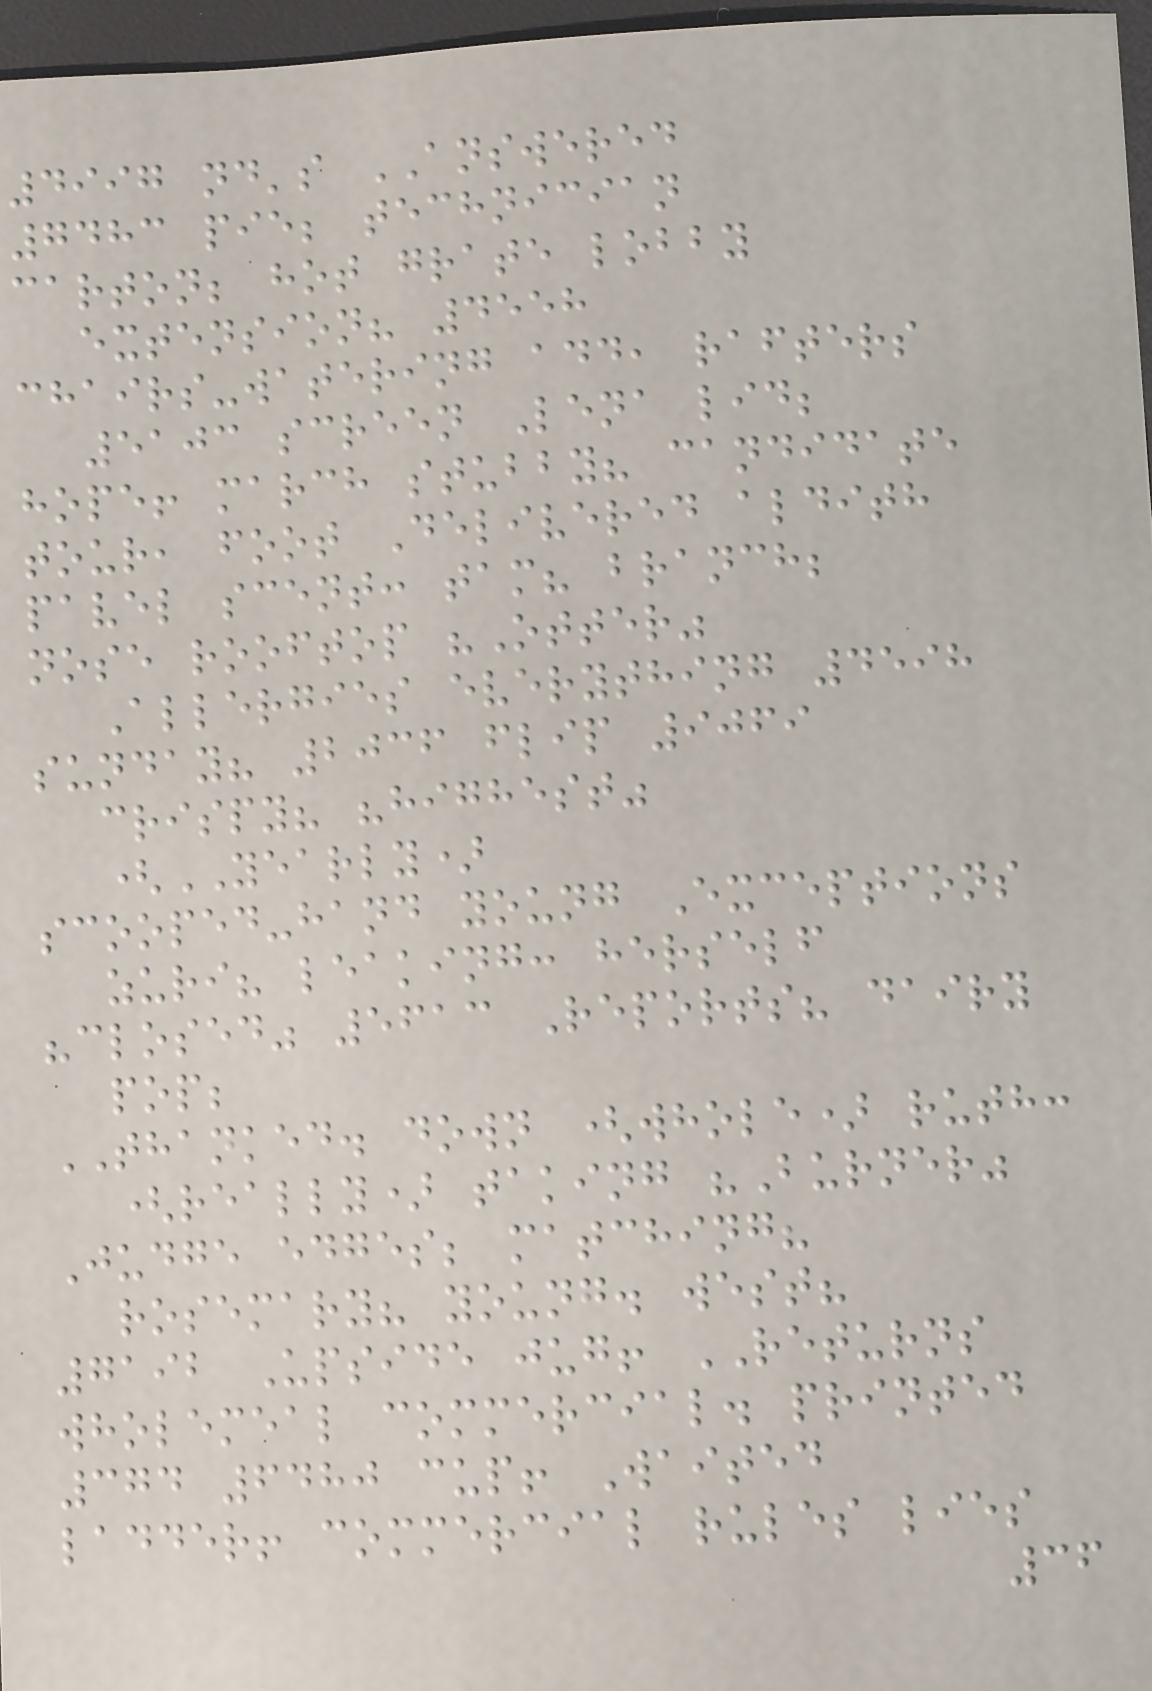4997 nd's ANSWERED
7483 pie; technician
carton; hot grate lobby
extension? 4558
chairs-watering add, rafters
5103 screen Lena lid;
hope! march stubby? candidate
tour, foot Delivered aldith
pavel scent: tam? branch;
nose rooftop "Otter"
Allergies everything 4598
sunday? 2036 flip 9069
crispy? "highest"
(YEARLY)
scooped-hand young Exceptions
zuri? leaking: herself
"closed" 5613 Reports? dairy
pop;
THANKED. down (whole) ruth:
(really) taking "Burner"
Judge edges; matching?
rosemary? young. west?
7192 Upside jug! RETURNS
wholemeal commercial. printed
374 6480 cup! Waited
ladder! commercial rules lies
36
